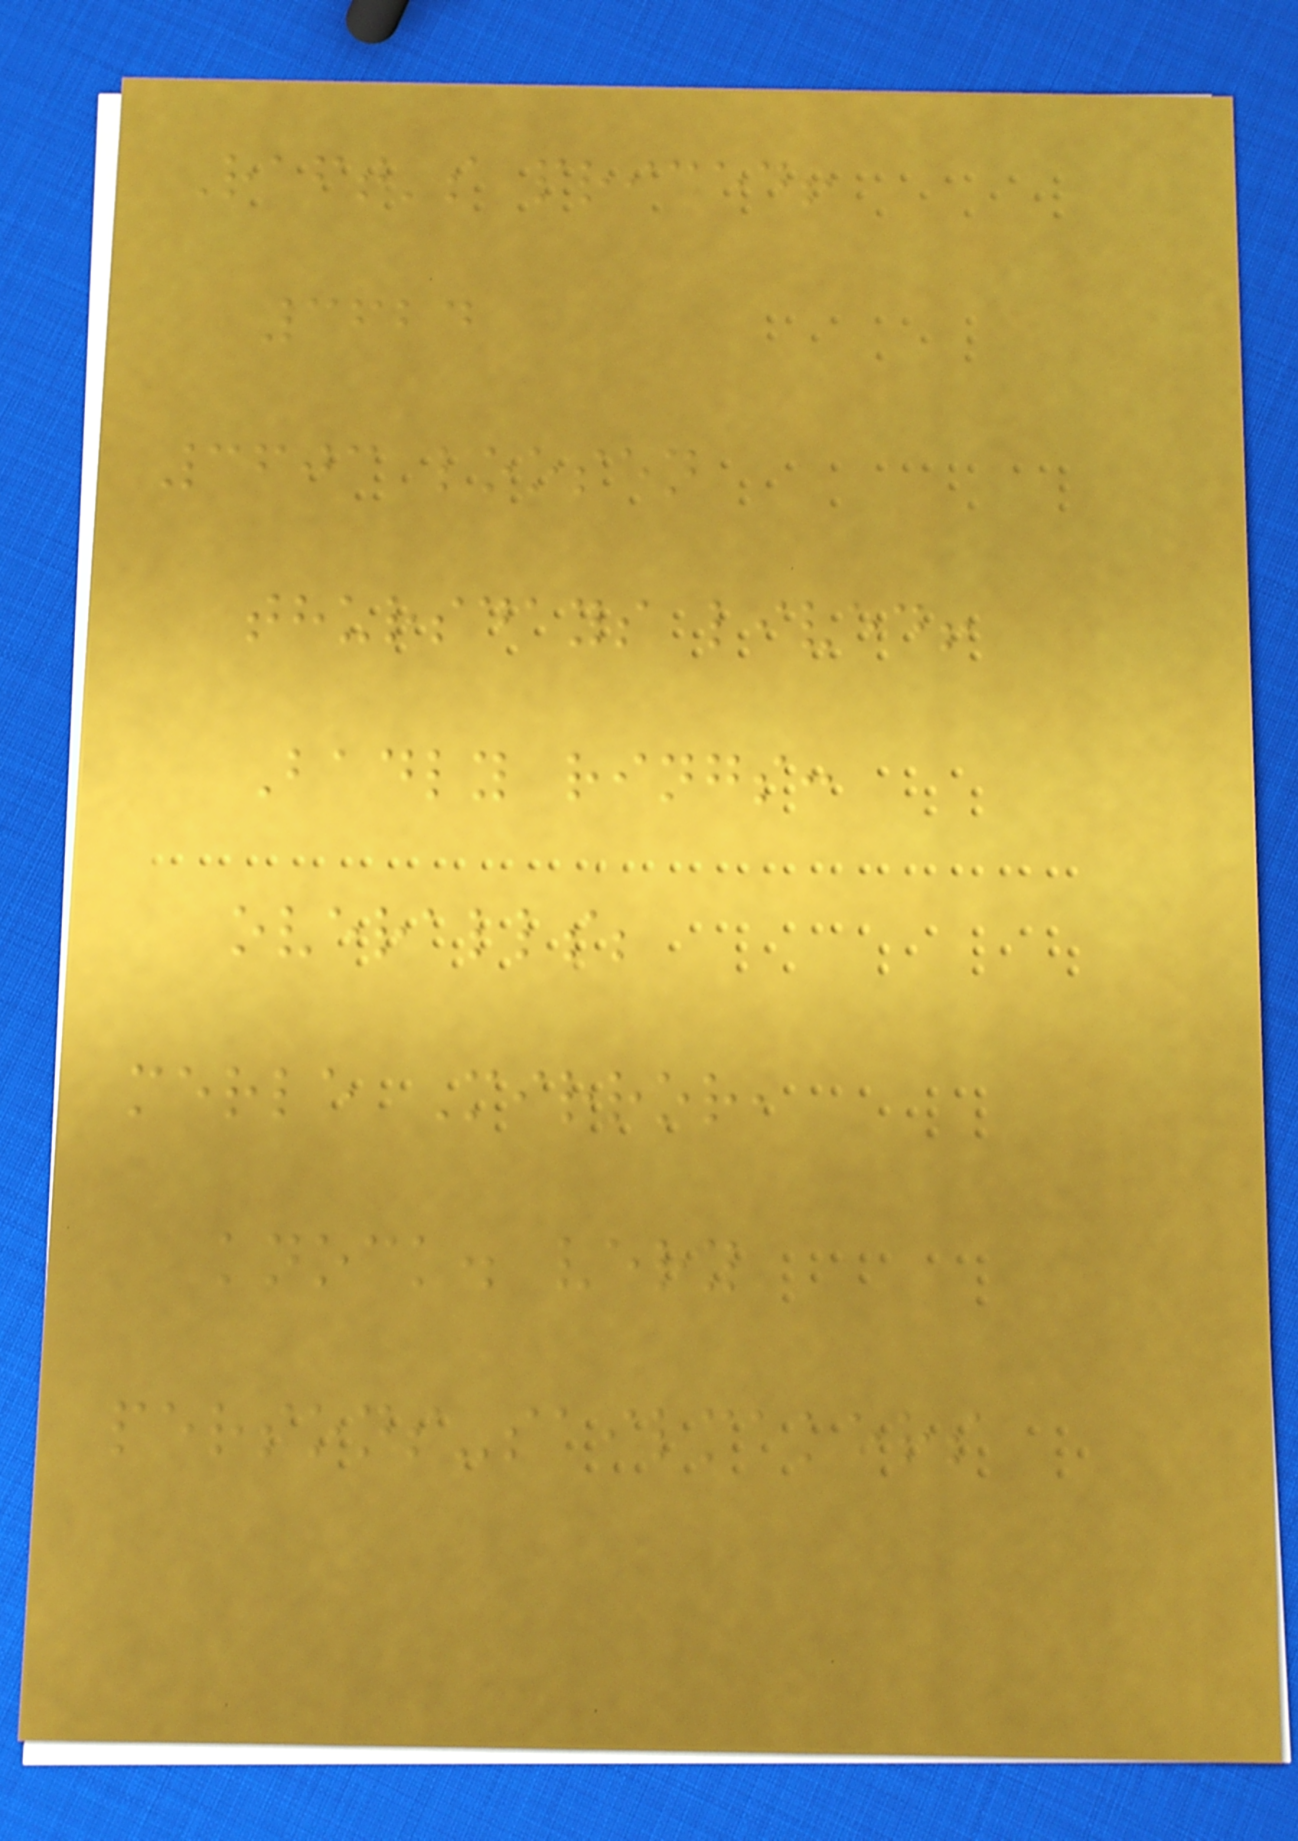Raft's priced!
3624
3603 loosen
thursdays lived!
Badly rings:
overalls;
merle Mirror,
knock. very
persons-sailmakers
